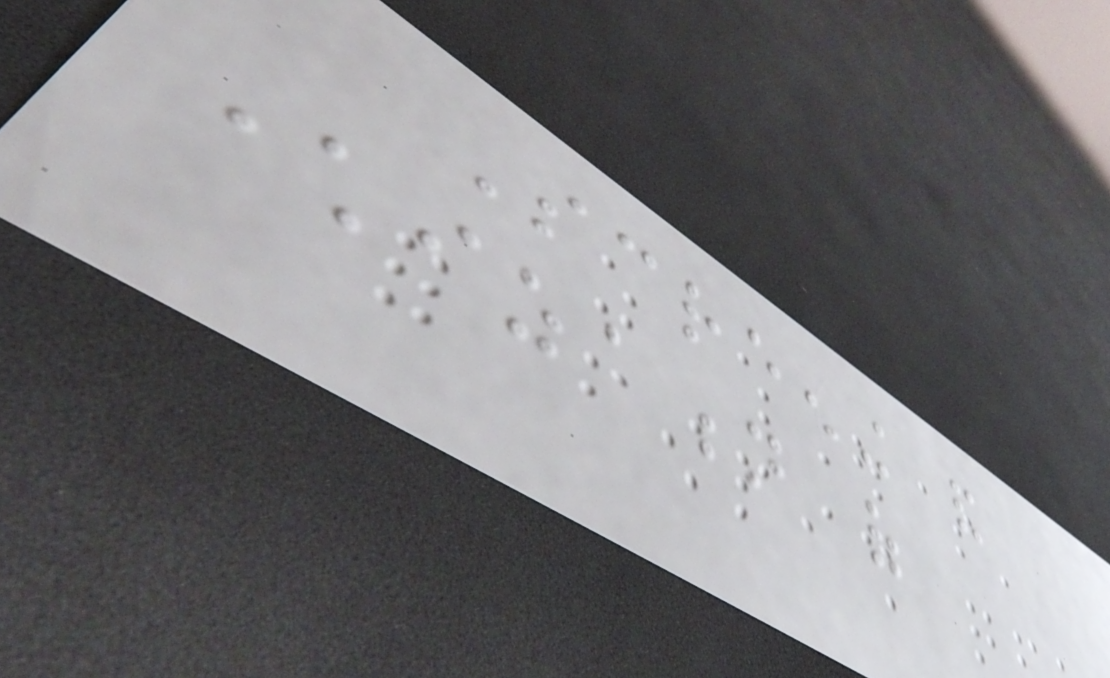Screening and
characterization of
